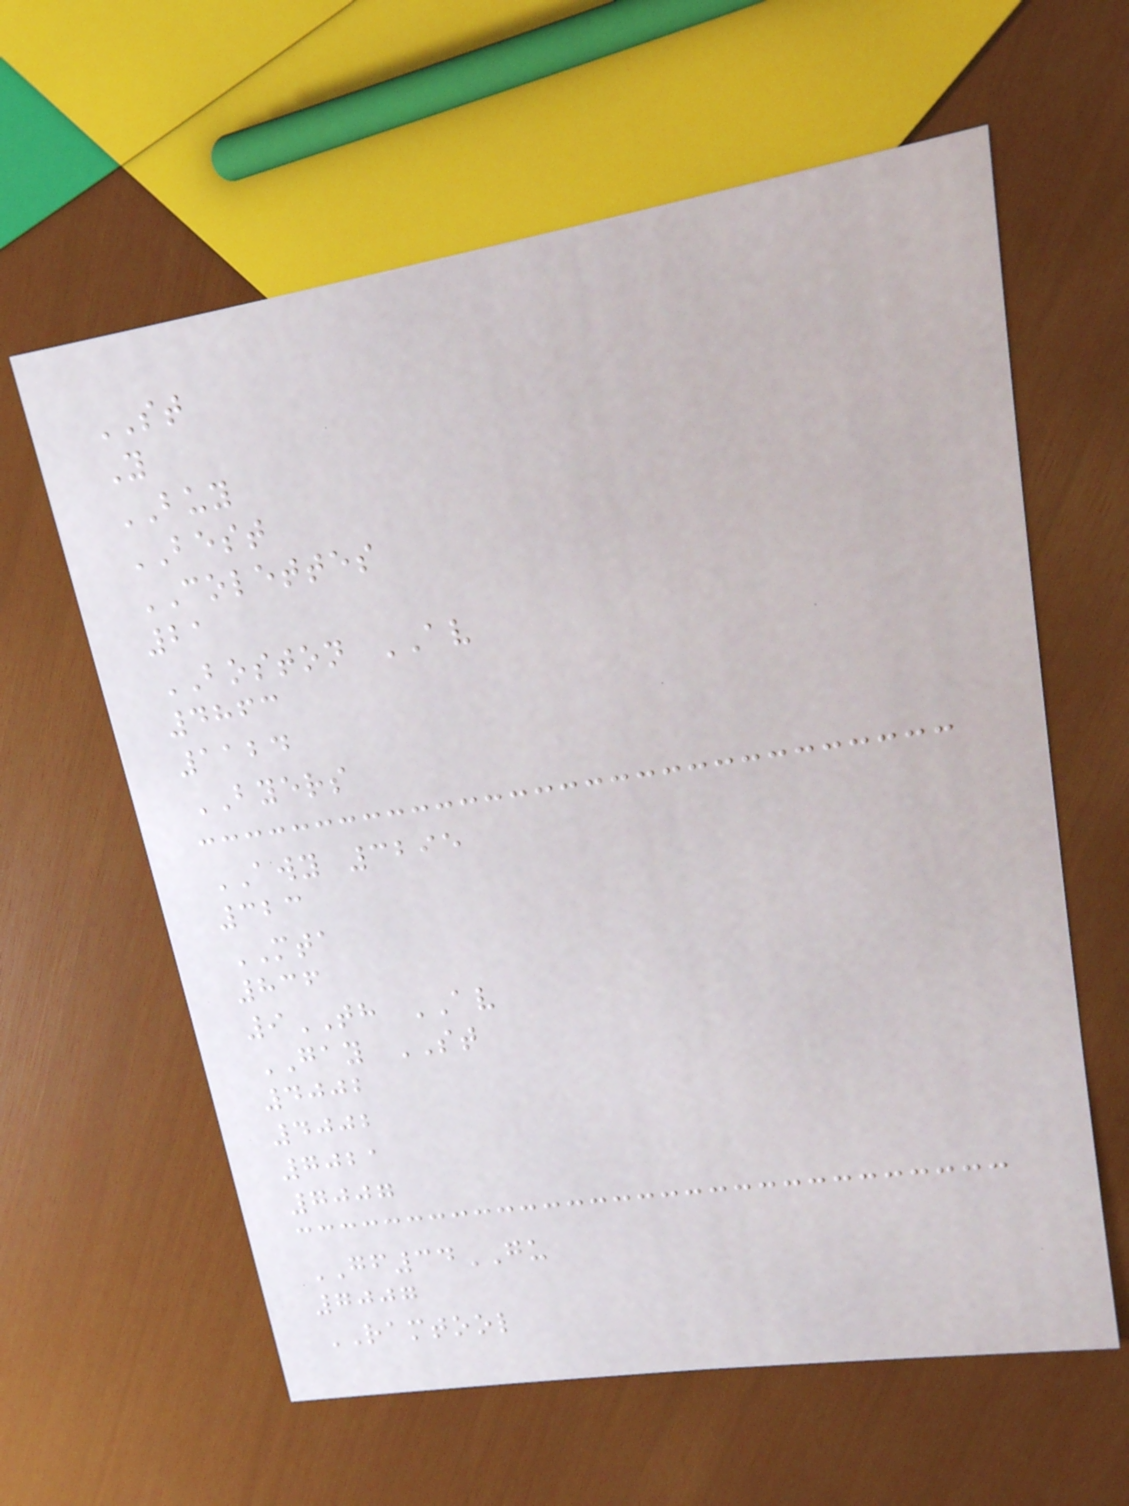ST
Y
BUY
BEST
COLETTES
21
BOSTON AV
4863
1124
BYERS
AWY 3295
323
MTA
836
9TH AV
GAY ST
4002
4002
7021
7007
GF34GU
7007
RAMTOOL
